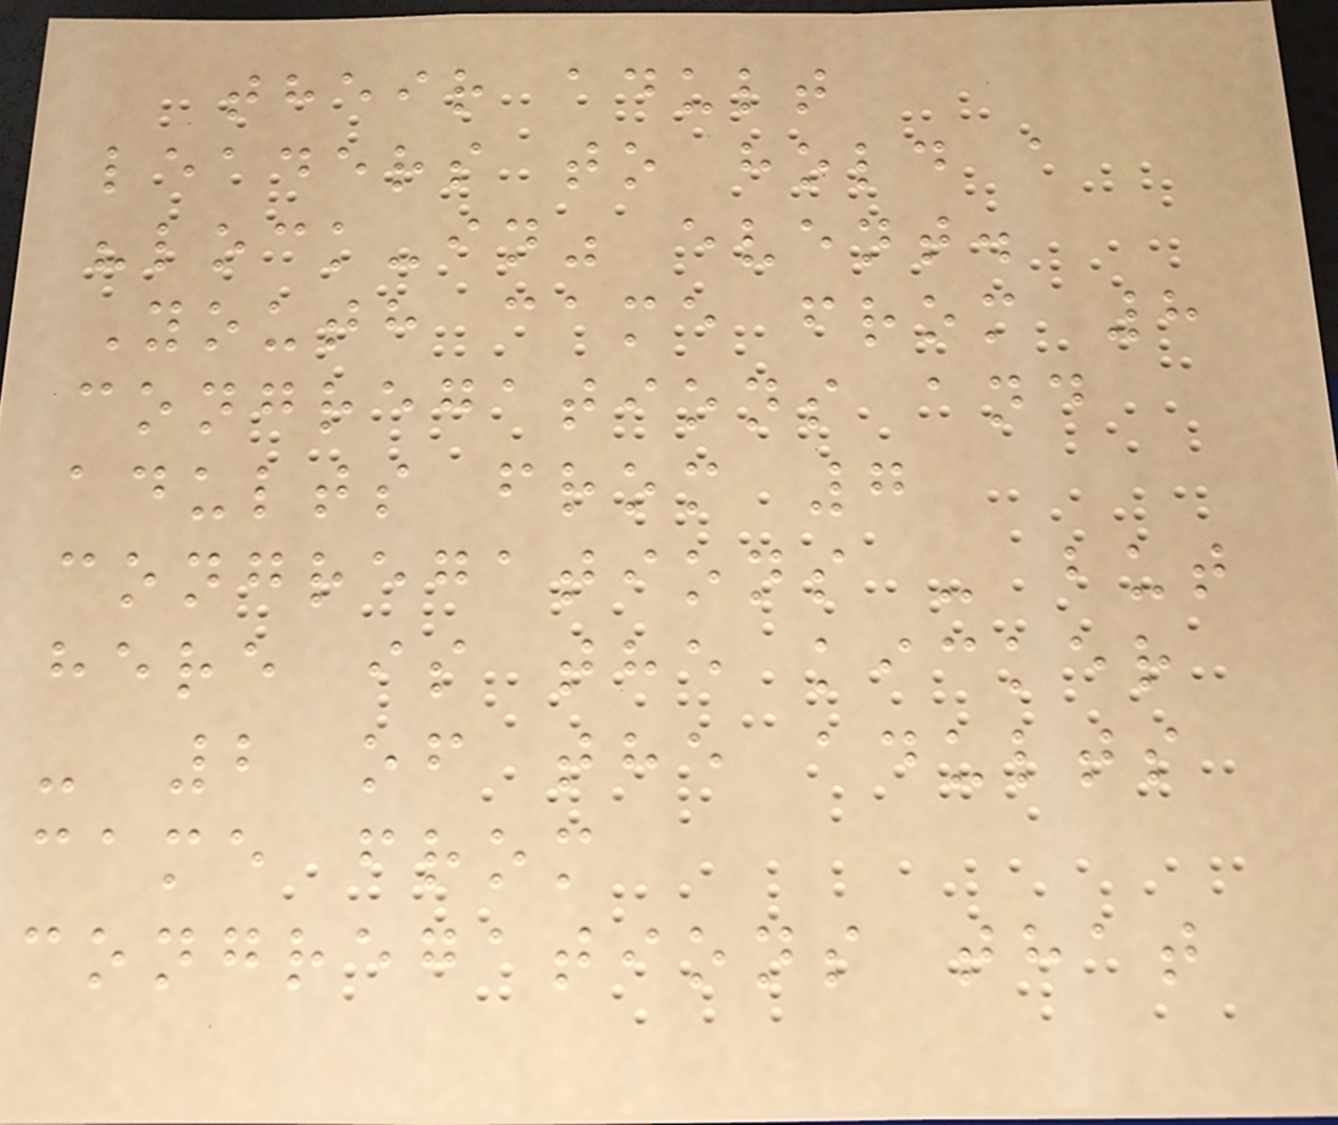their adult
leaders to hold a
"lock-in" event.
Youth came from 8
congregations and
adults from 7
congregations - but
here is the kicker
- 2 of the adults
came from
congregations that
